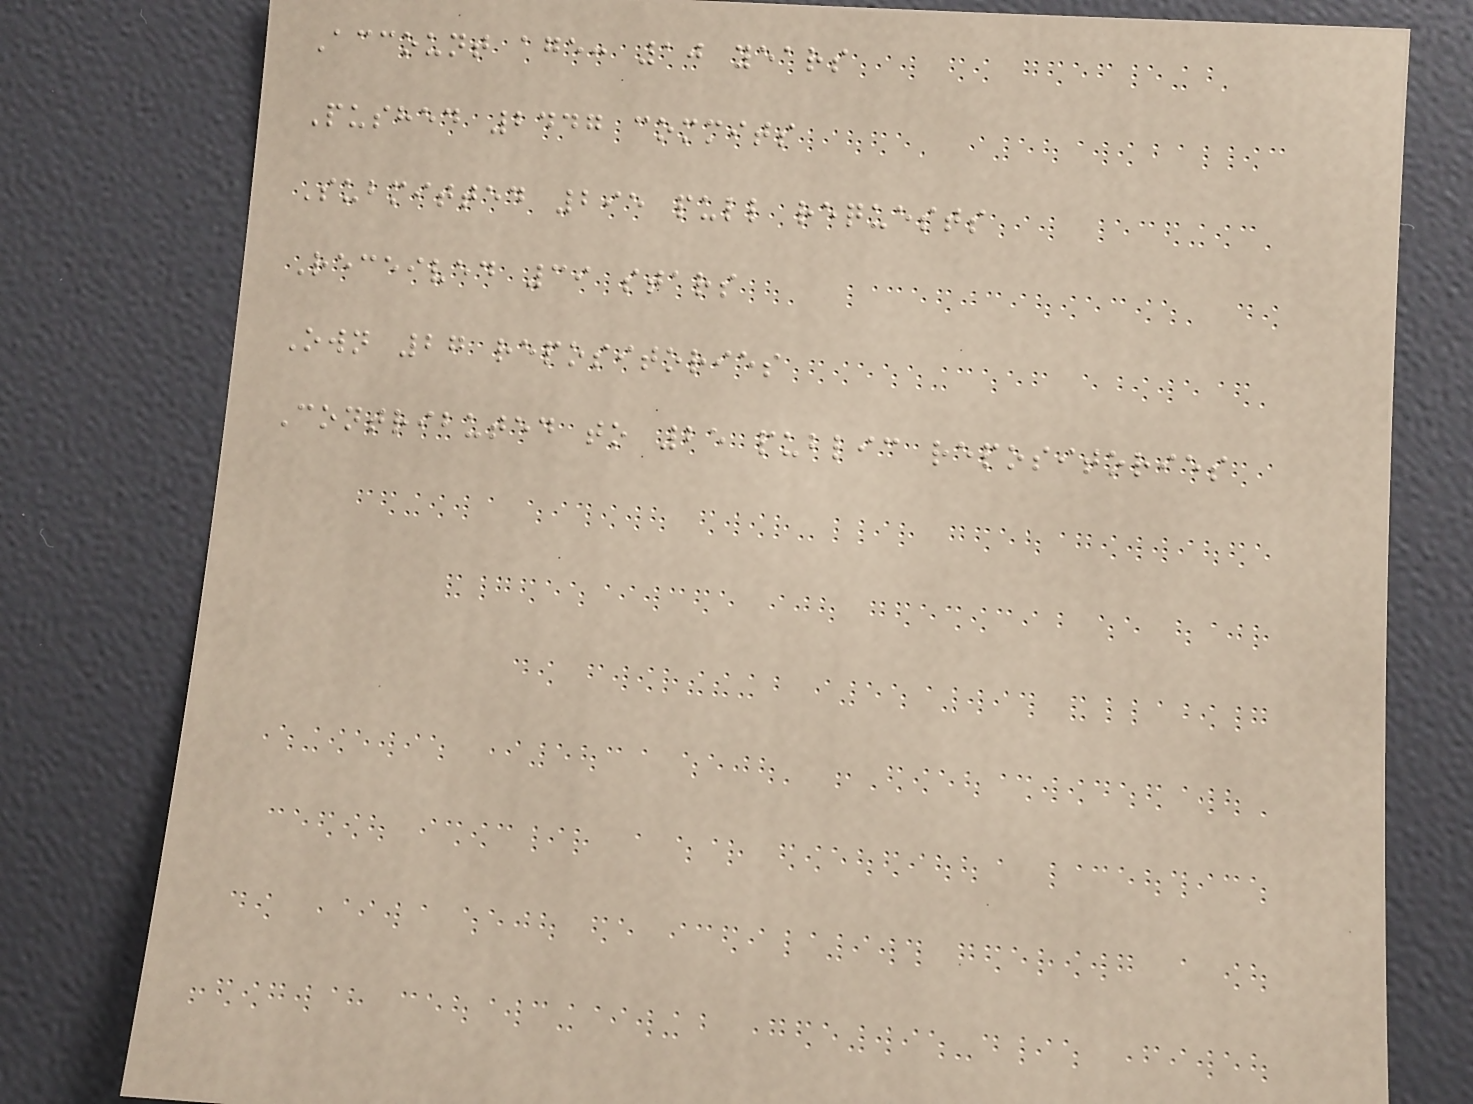Account age: 10 years
Pushed 2447 commits
Submitted 295 pull requests
Received 39 stars
Own 27 repositories
Contributed to 25 public repositories
